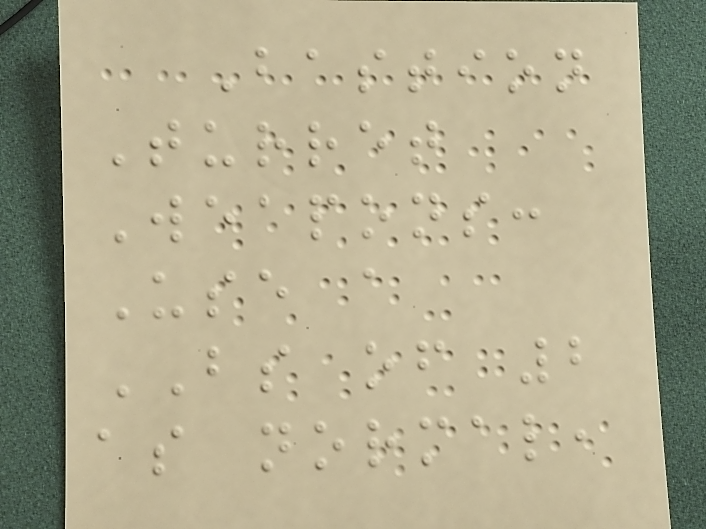Bastion
Turret
Weapons:
Use a
BS of 2
as normal,
